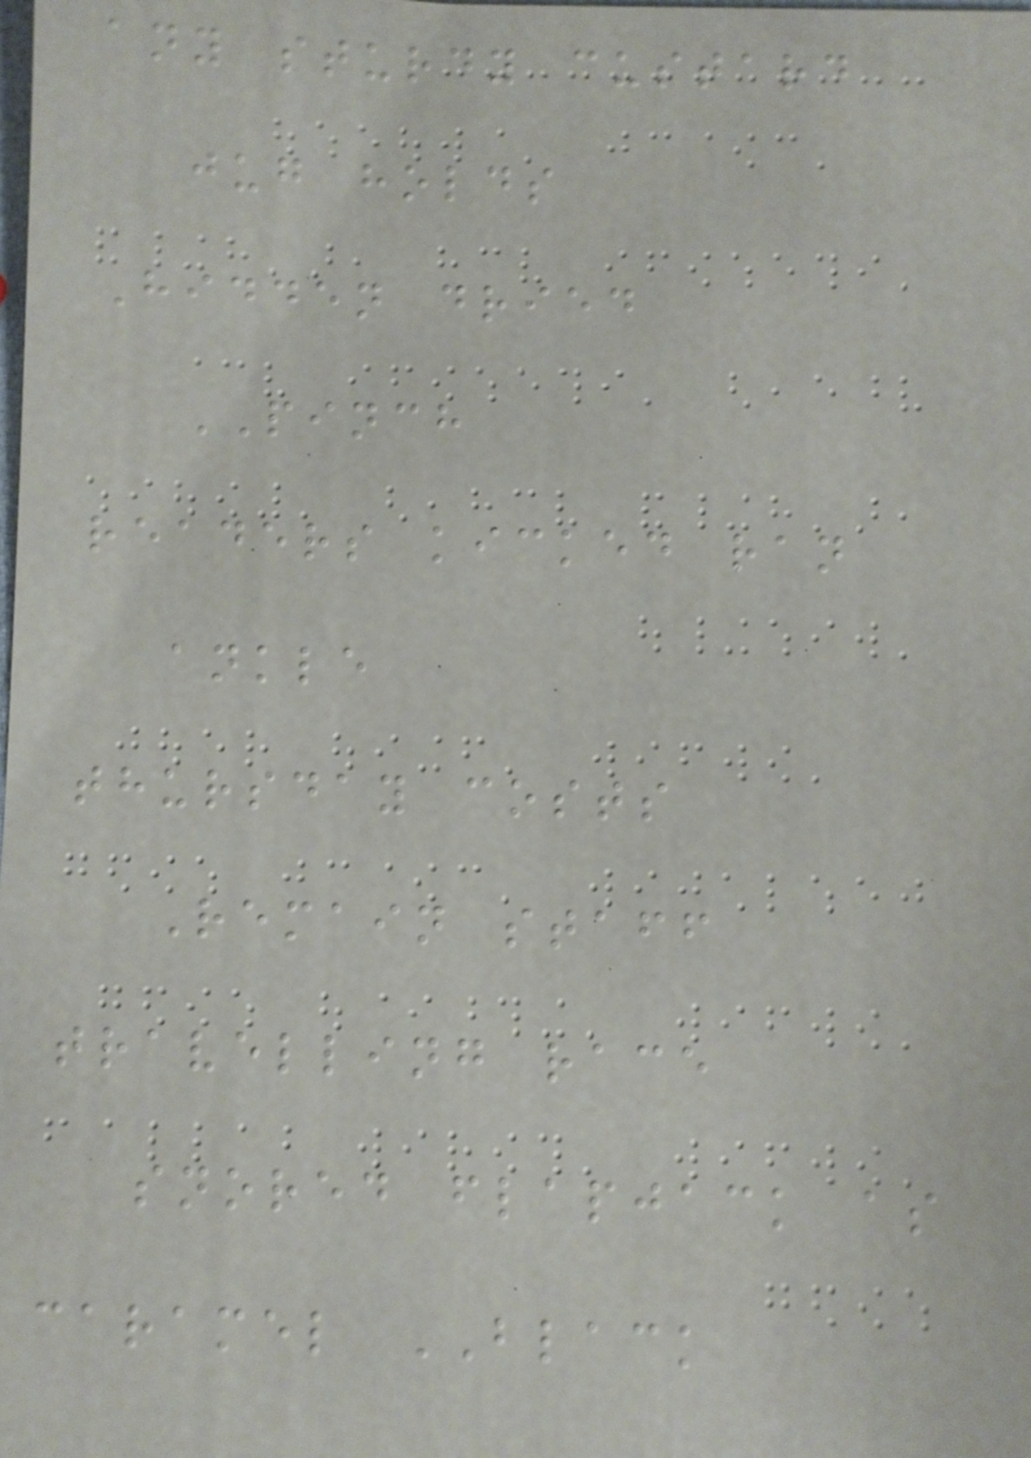any sturdy custard
jug holds
Hidden dried
PINCH
readers kicked ran
ankle
thursday costs
Remain staff
travelling race
snored flapjack as
caramel BLACK
